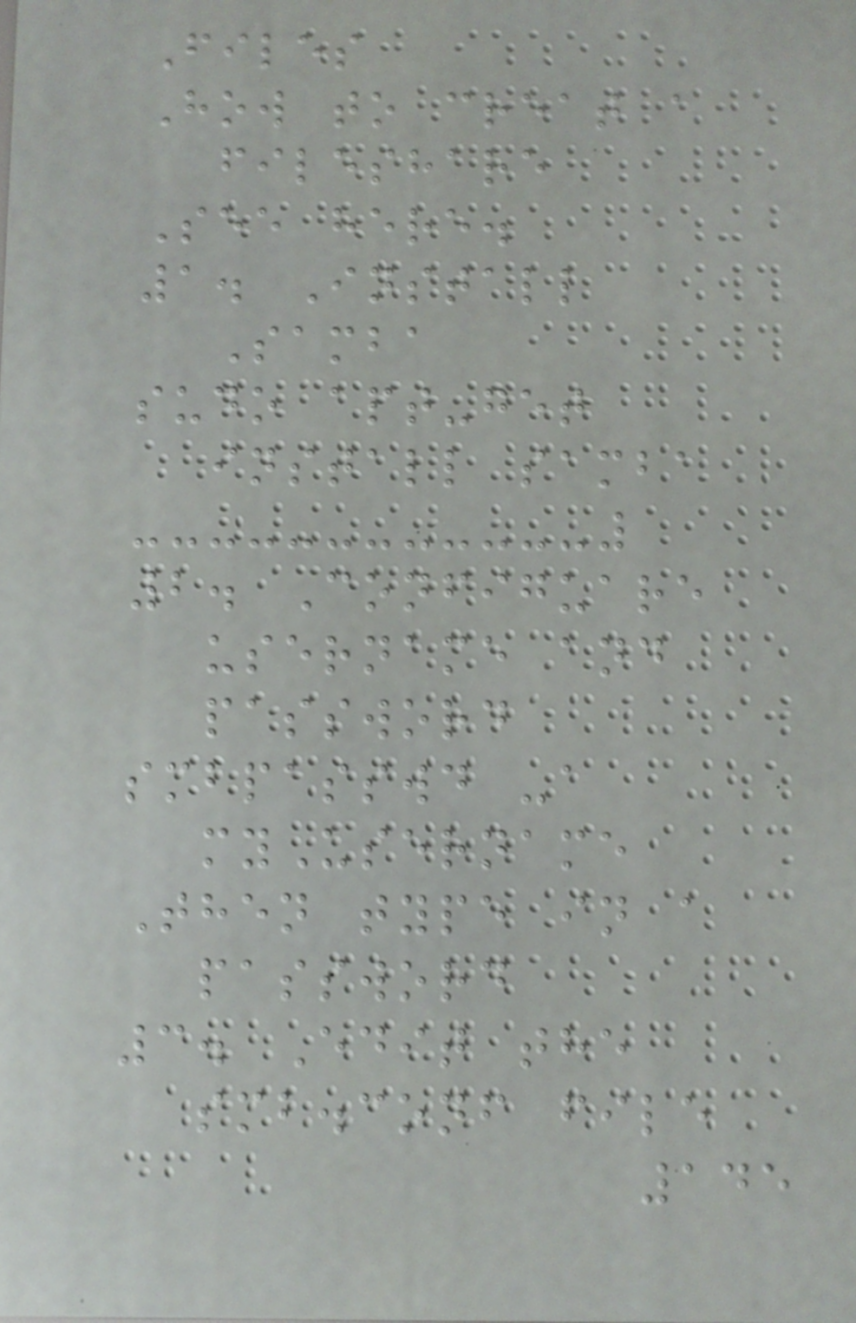Files
How to creat a
fileshare
See here.
1. Install
Samba
sudo apt-get
install samba
2. Configuare
username and
password
smbpasswd -a
myUsername
Then type in a
password
3. Edit the
smb.conf file
145
